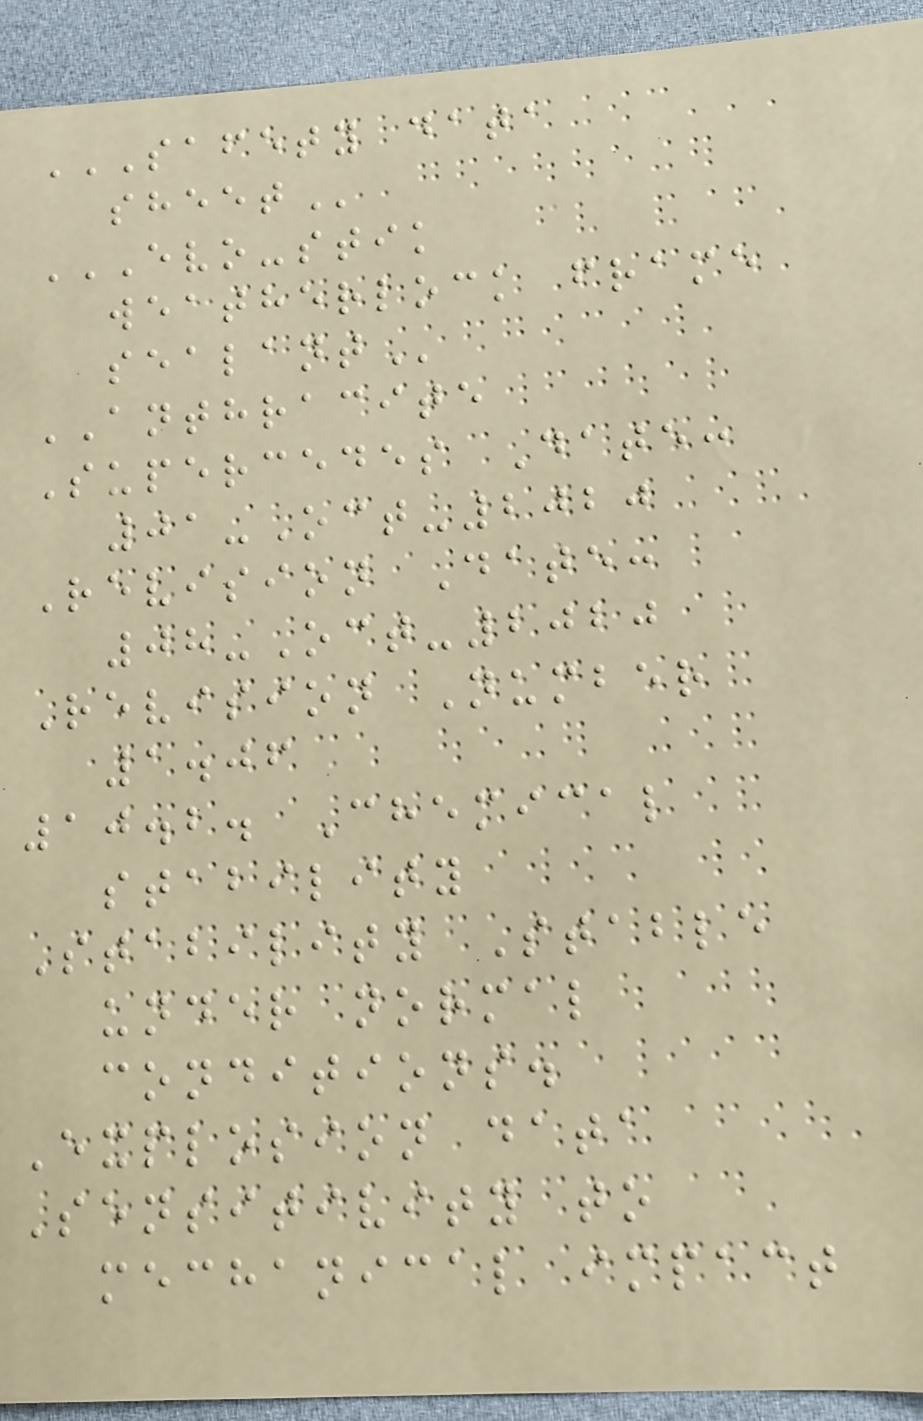SAFETY DATA
SHEET
EVO-STIK
WEATHERLOCK FRAME
SEALANT
ANTHRACITE
Supercedes Date:
01-Oct-2020
Revision Date:
08-Oct-2020
Revision Number
1.06
10.2. Chemical
stability
Stability Stable
under normal
conditions.
Explosion data
Sensitivity to
mechanical impact
